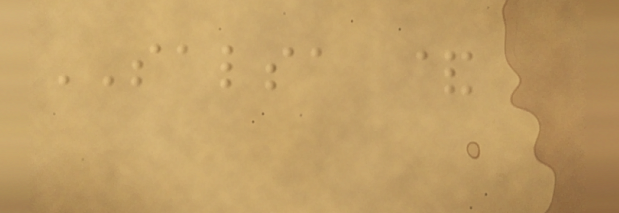SALSA &
